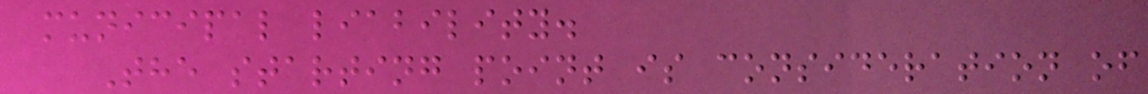municipal liability.
The starting point is consideration of
